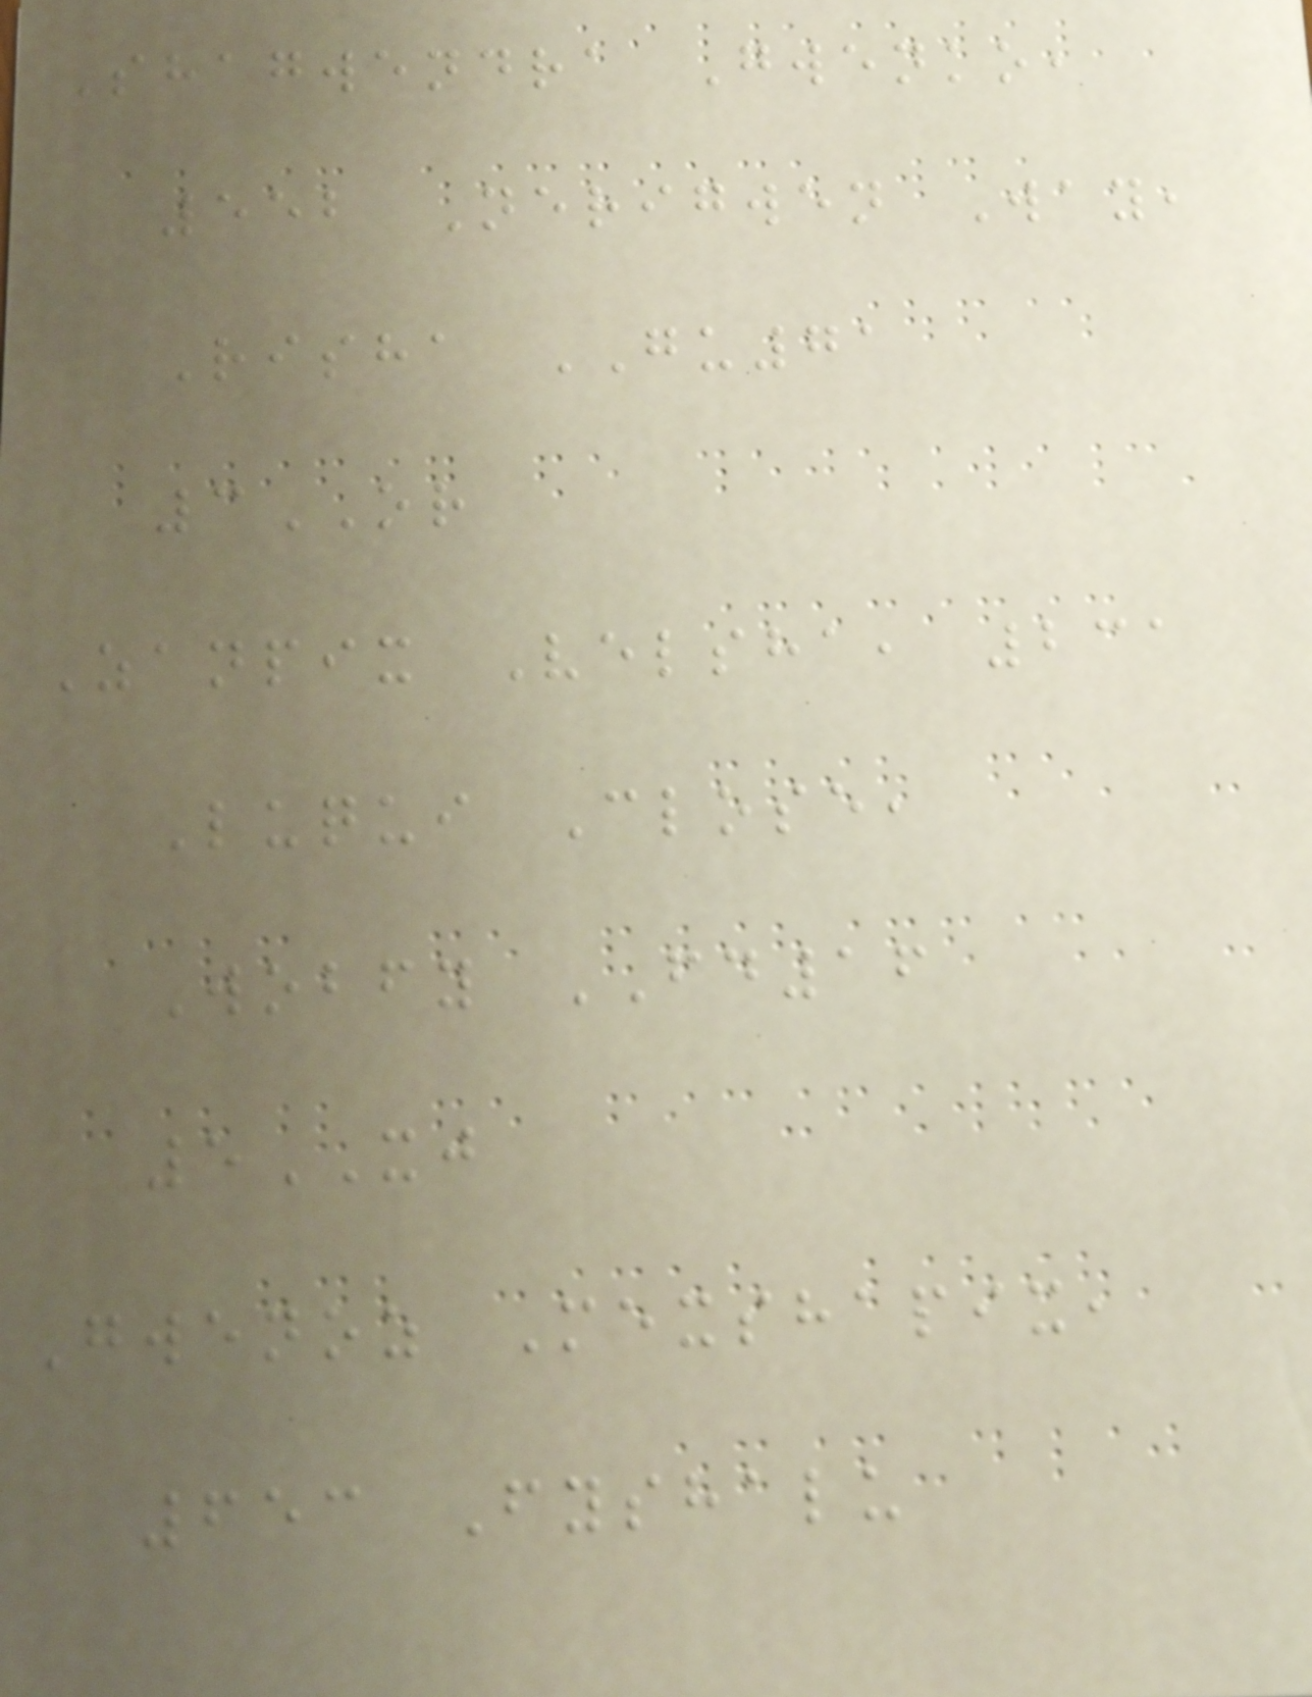Shagwendra Gwenko,
552 Nerigwen Way,
Risha GU71
3OR
Zanpix Velsha, 231
Luqui Close,
Wobfy FD16
5XJ
Gwenoz Mexshapix,
653 Fyshalu
